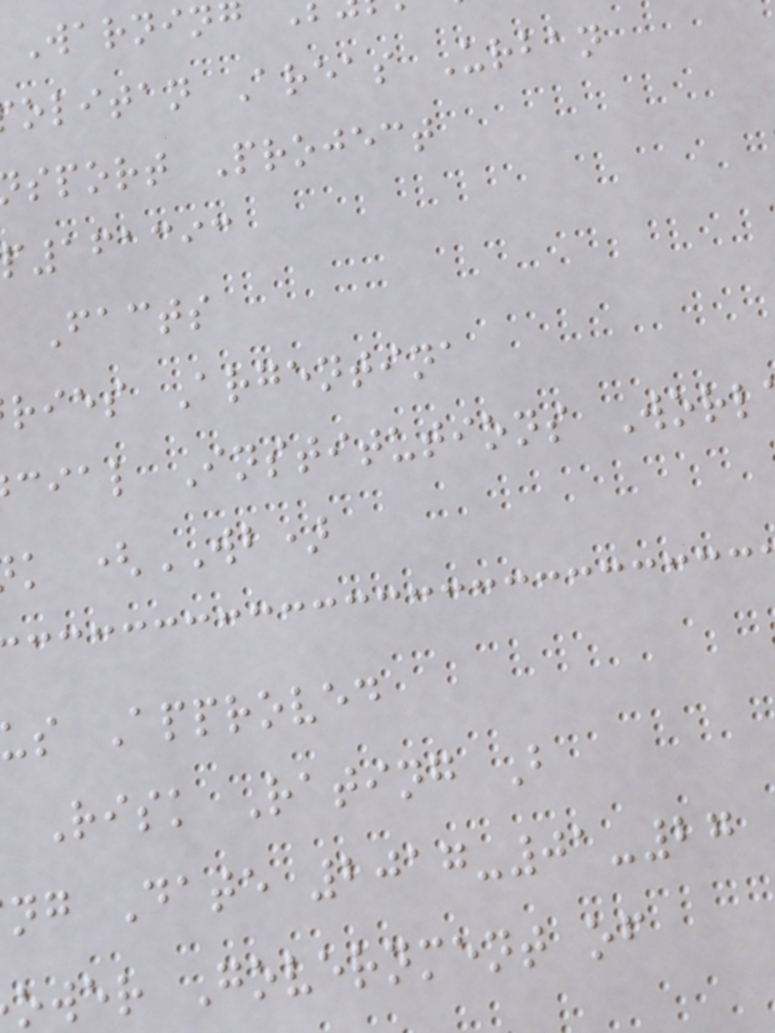Warnin
olitan Areas Urban
sport Project
p161393
Facts
ries Argentina
cial Institutions Worl
k (WB)
us Approved
Risk Rating B
ng Date 2017-01-27
ower Government of
